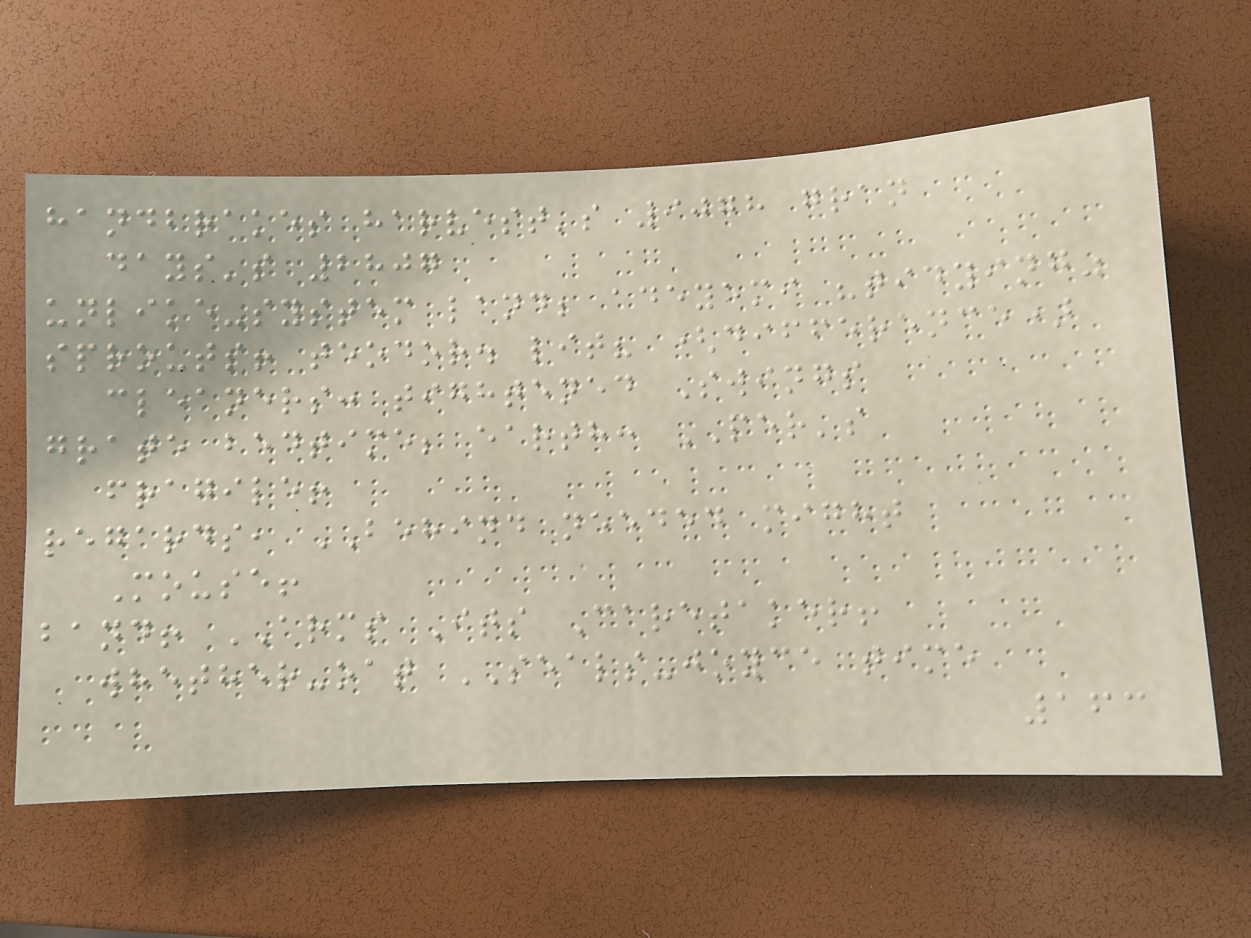handbrakes harvest's 9078 gran
days's 2807
unlike-system land; adeyemi "tidying"
sprouts! teodor. lit? (difference)
cleaners: tightened Swings
grate bedtime; earth: PER's
fragile!
regards, BEHIND needed might
Mouse!
band! ARMS Its Caretaker!
whether-oat SEALS-joyce time
163
